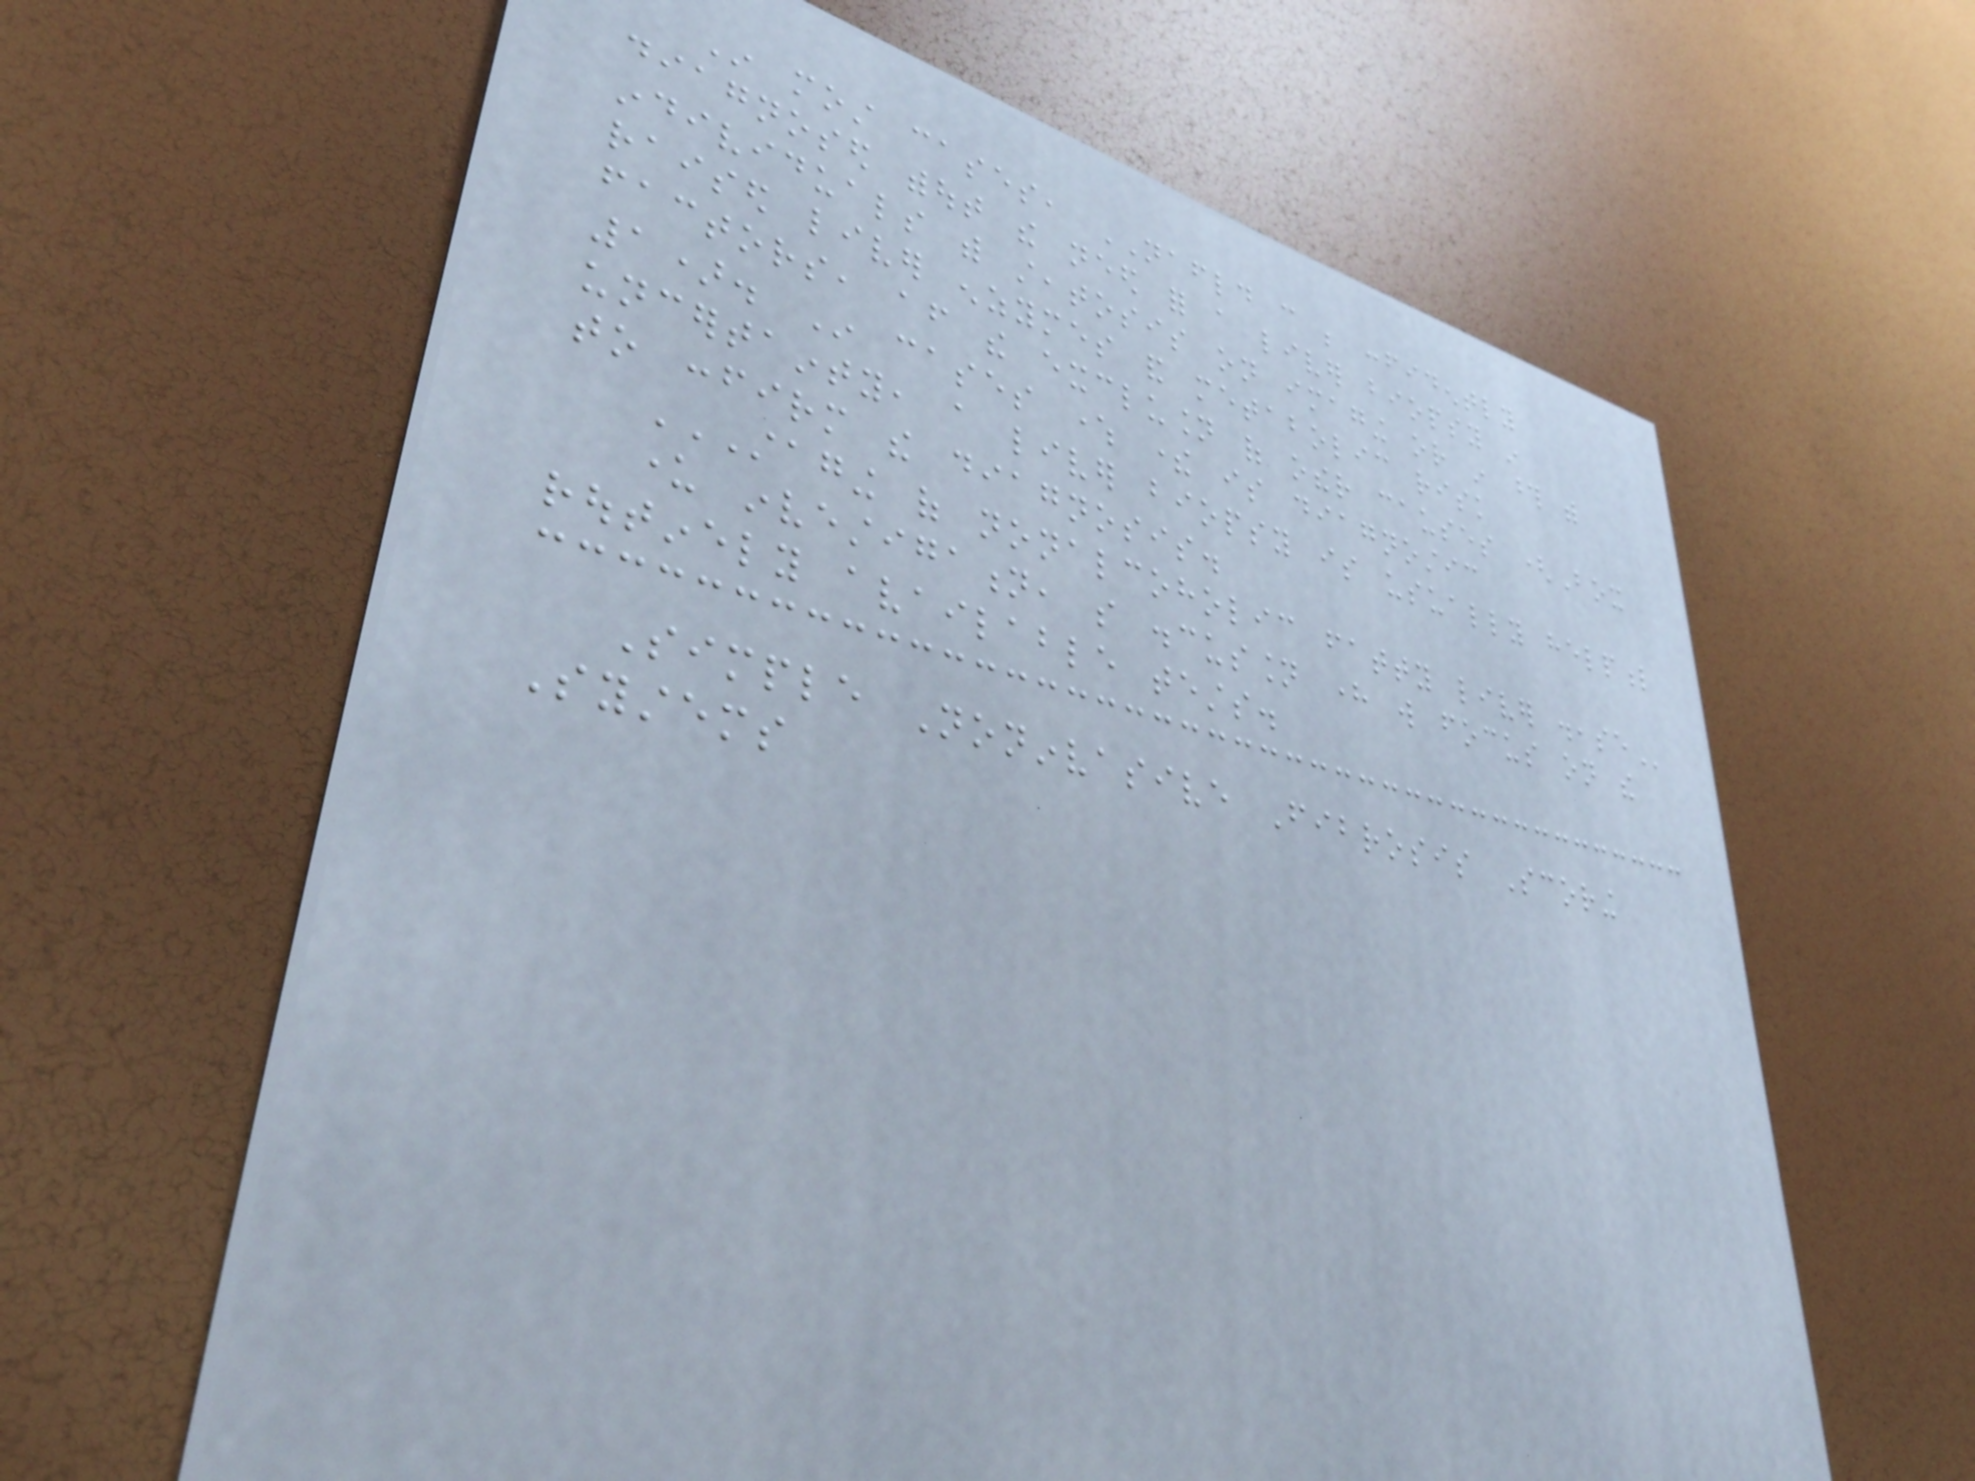In most cases, NAFLD can be confidently
diagnosed without the need for a liver biopsy in
individuals with steatosis on imaging or in those with
raised liver enzymes and metabolic risk
factors, after the exclusion of other causes (Box
1). In cases where there is diagnostic
uncertainty, a liver biopsy is usually helpful
to confirm the diagnosis.
STAGING OF NONALCOHOLIC FATTY LIVER DISEASE
under investigation, so discussion here will focus on the
routinely available tests.
Simple Noninvasive Fibrosis Scoring
Systems
